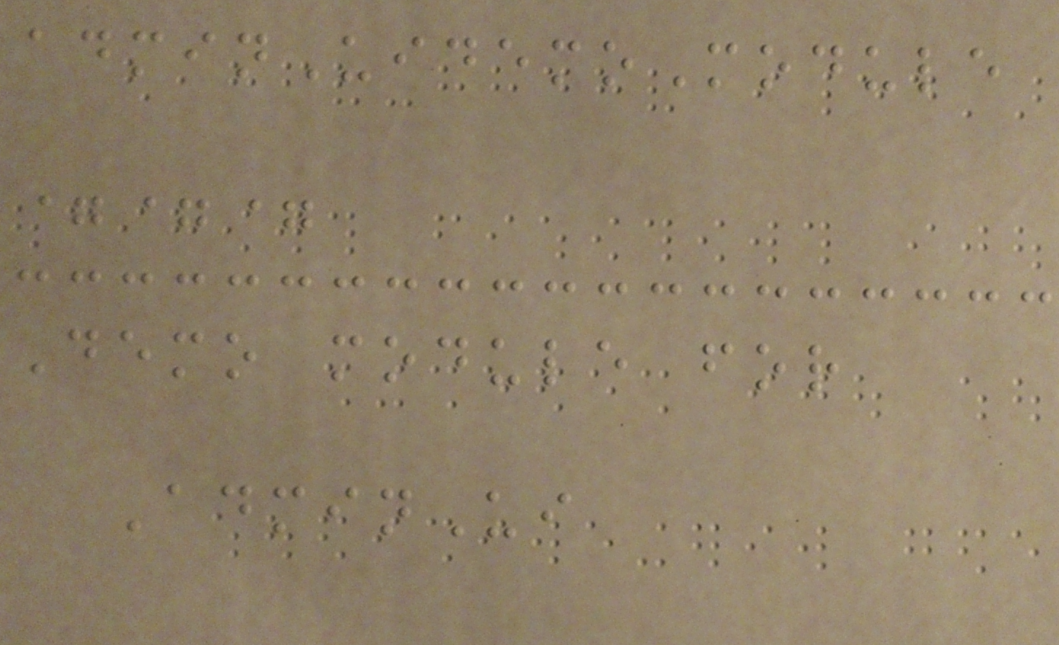adminUidemoModule
===
Demo module for
AdminUi
